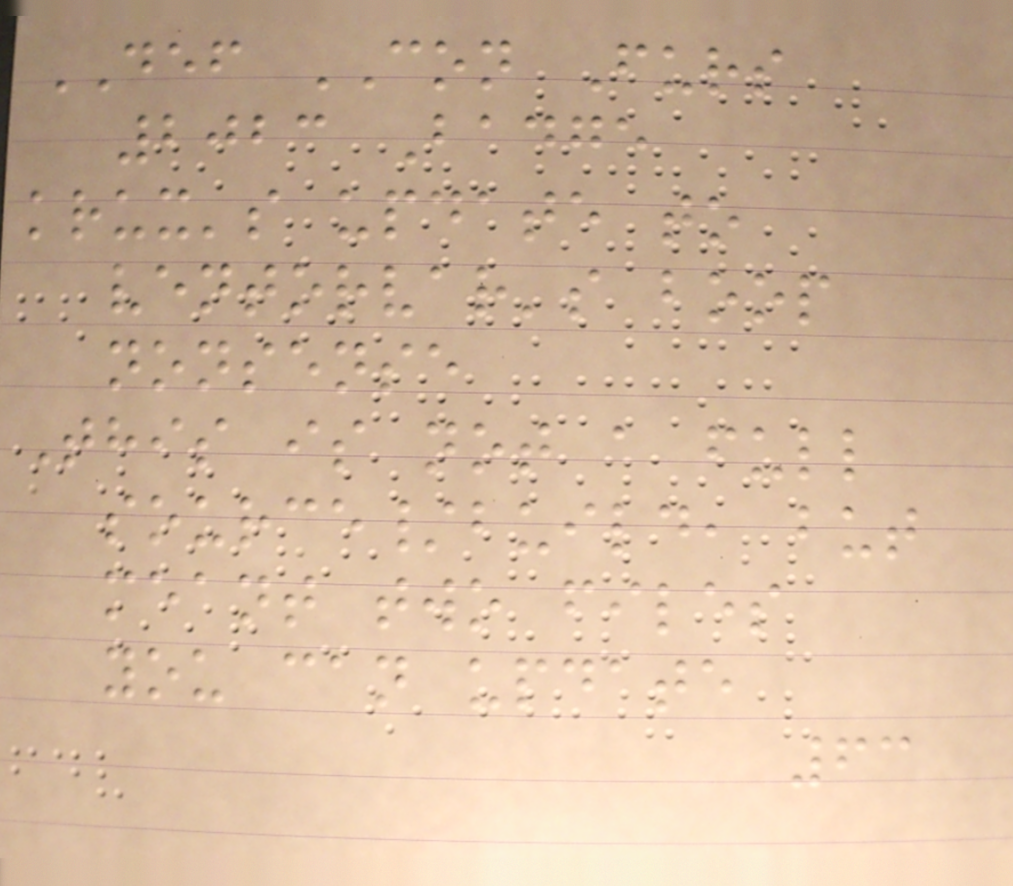DEF CON Furs
2023 Badge
krux's update to
ventorvar's boop
nonsense
This is not a full
source/build, but
meant two files
you can update
63
